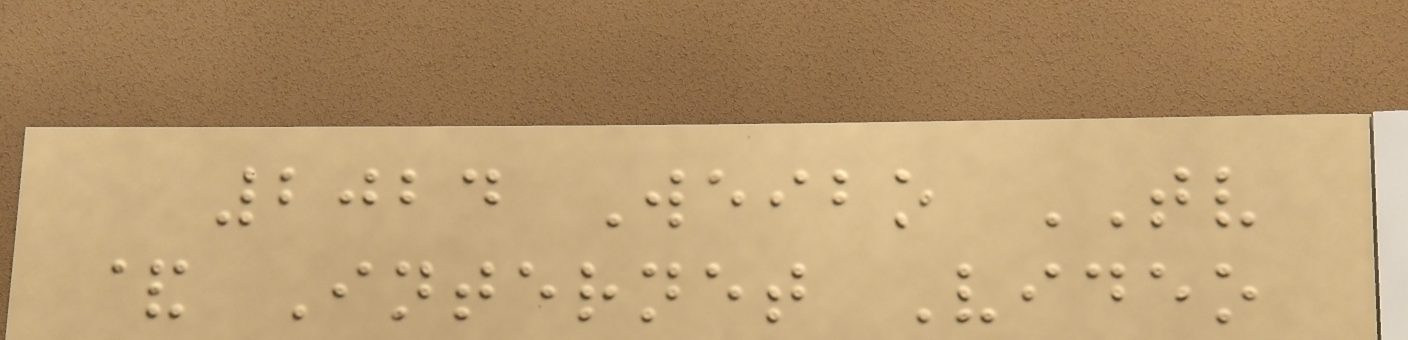2024 Weibo TV
& Internet Video
